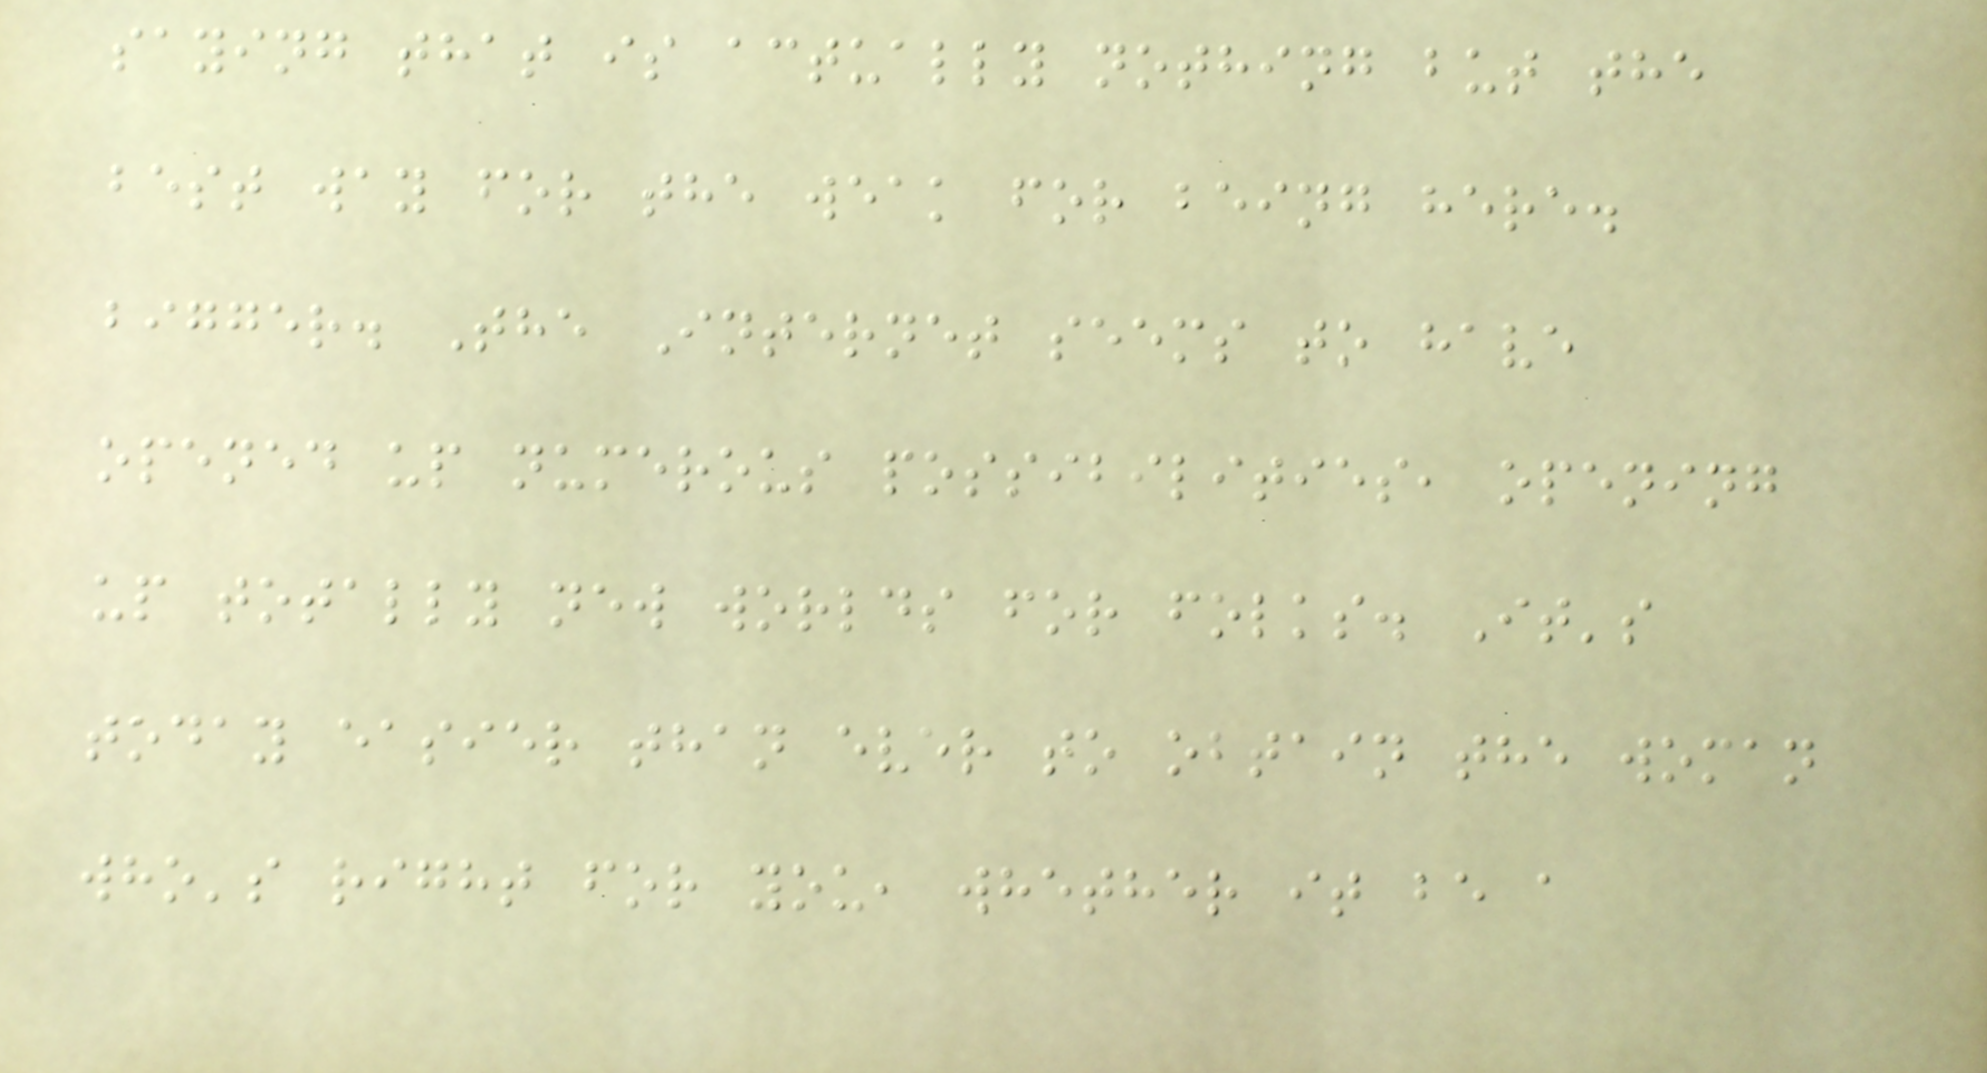saying that is actually nothing but the
best way for the weak for being here.
bigger. The Internet seems to have
opened up numerous possibilities, opening
up totally new worlds for folks. It's
today easier than ever to obtain the woman
who's right for you, whether it be a
